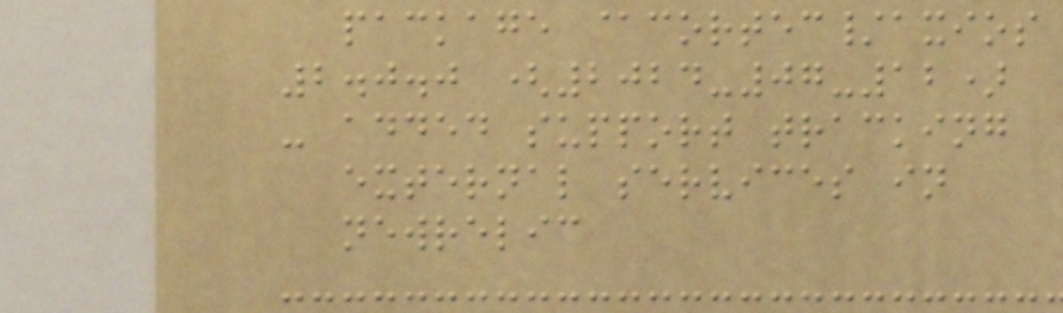package @cortec/axios
2.0.0 (2024-07-12)
- added support tracking
external services in
newrelic
